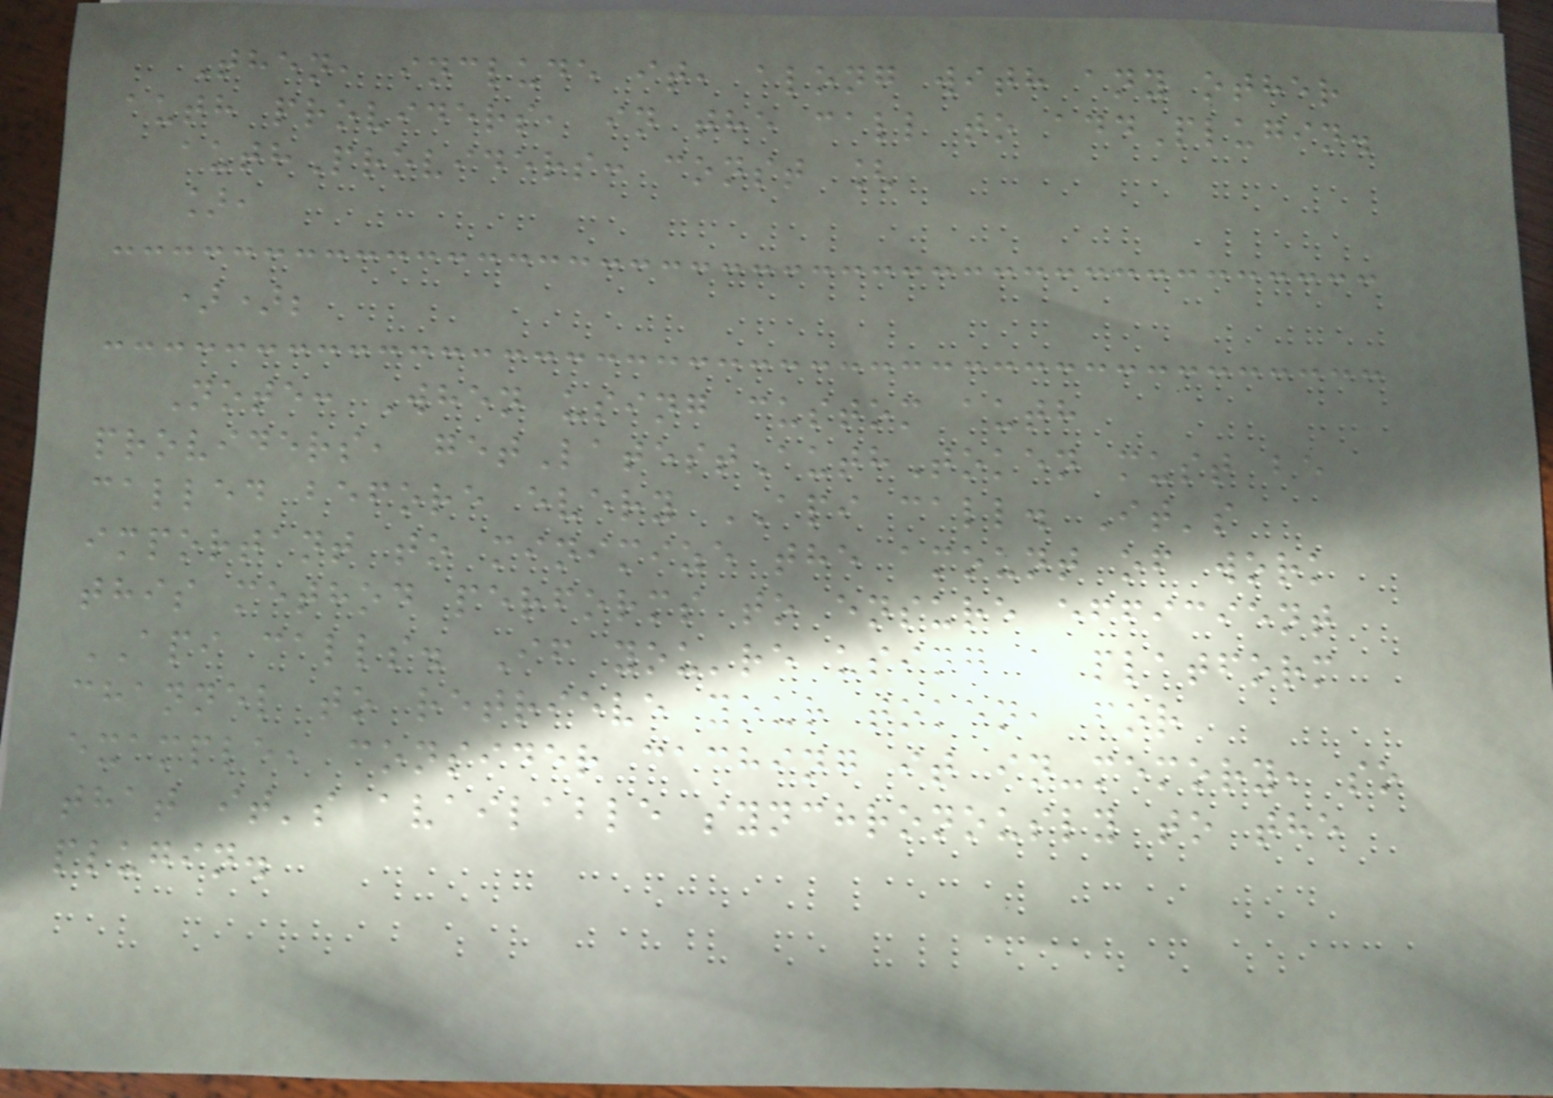Then, include it, along with any other
auth providers, in the call to addPlugin.
authProviders: const [
],
));
Note: When using custom auth
providers, getLatestAuthToken must be
called before every API call. It's
important to minimize the amount of work
this method performs to ensure efficient
API calls. If you're using a platform
channel to retrieve your token, for
example, consider caching it in-memory, so
that it's available synchronously to the
plugin.
